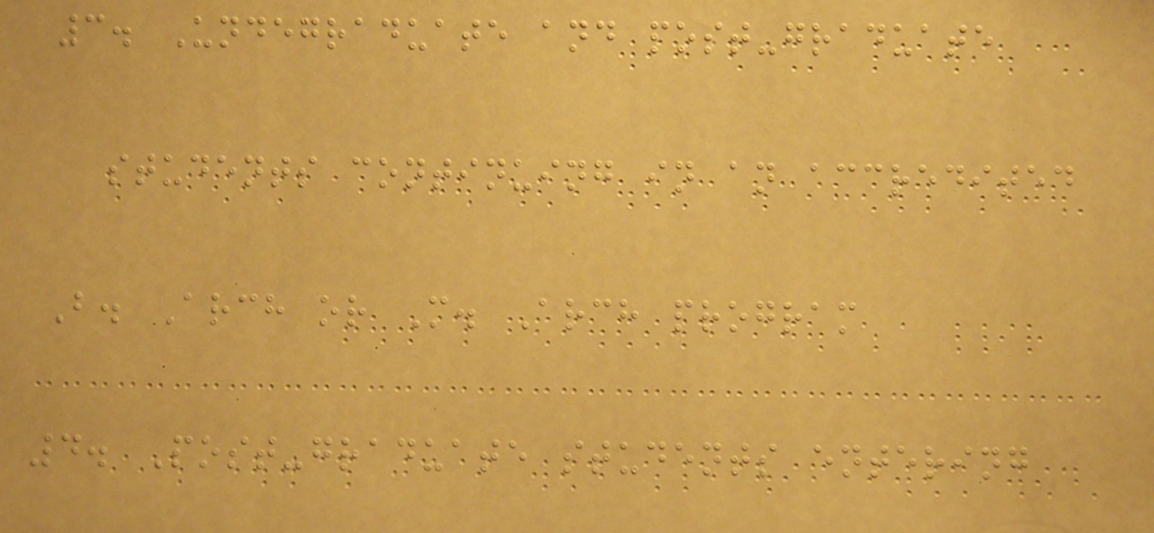3. Undegraduate and post-graduate
students continuing in an accredited
B. Arch or M. Arch program
4. Post-graduate students entering
